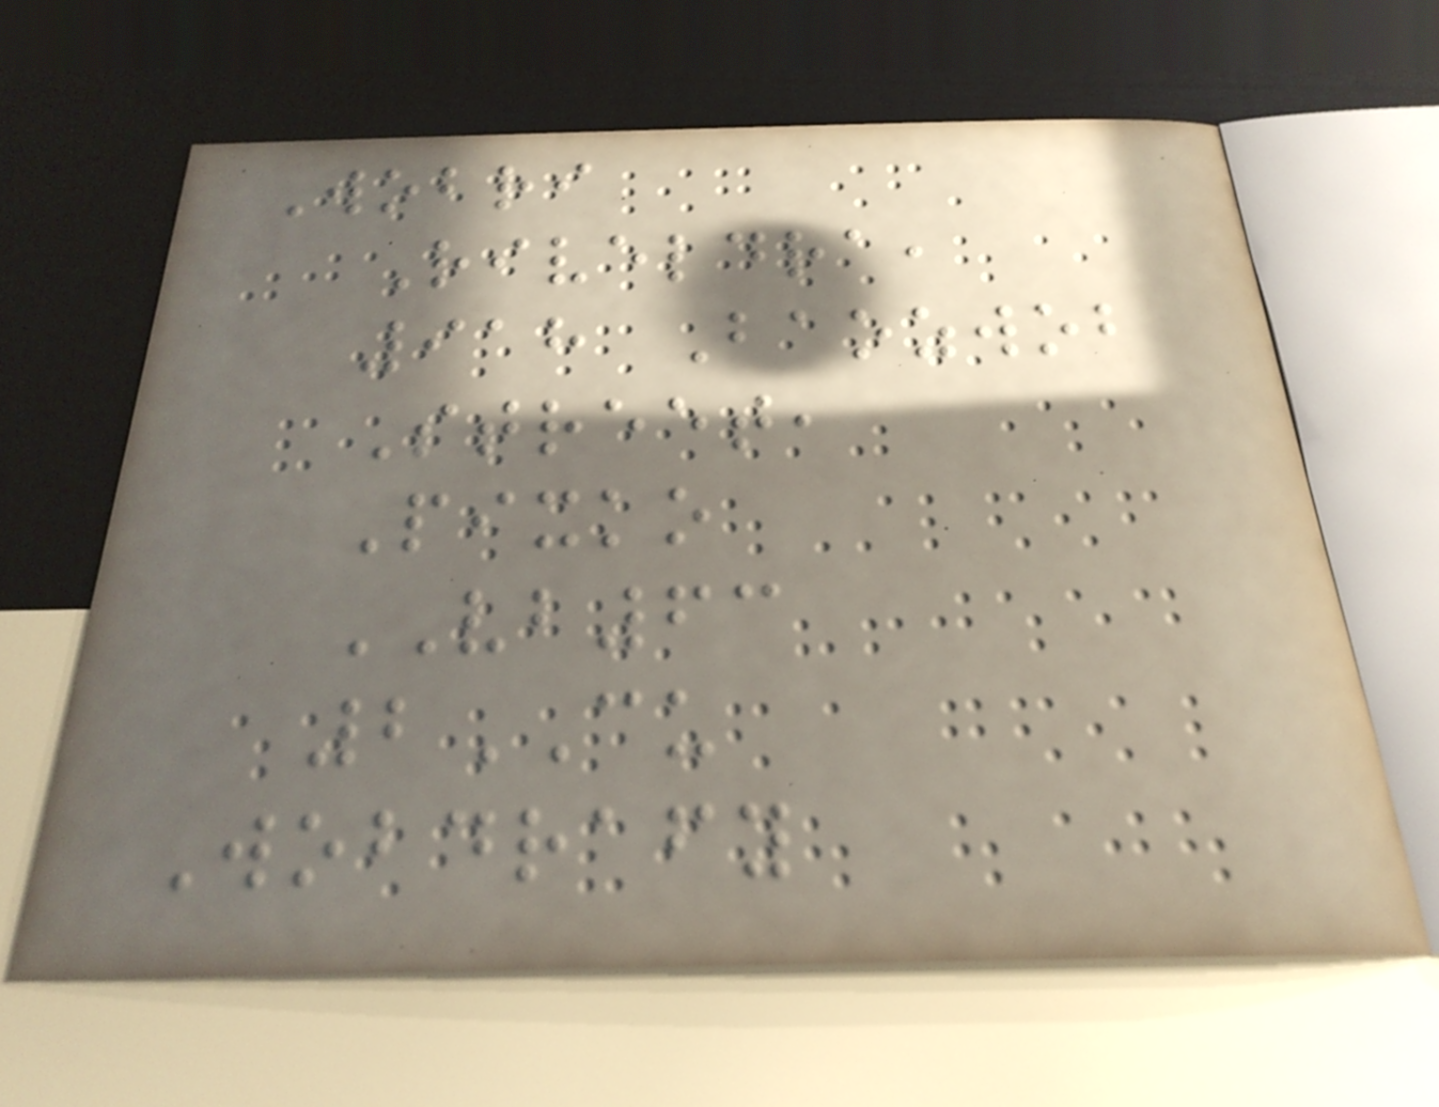Wobri
Riveldra,
918 Baozwob
Street,
Pixko
VB63
2CU
Wobdrafy
